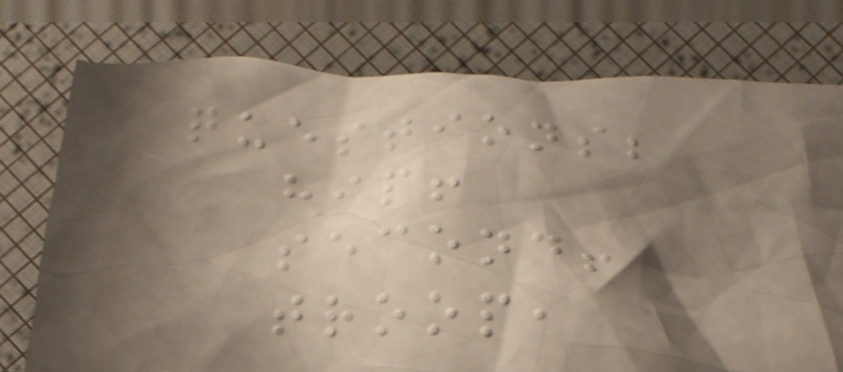questions;
hip!
second!
troop,
